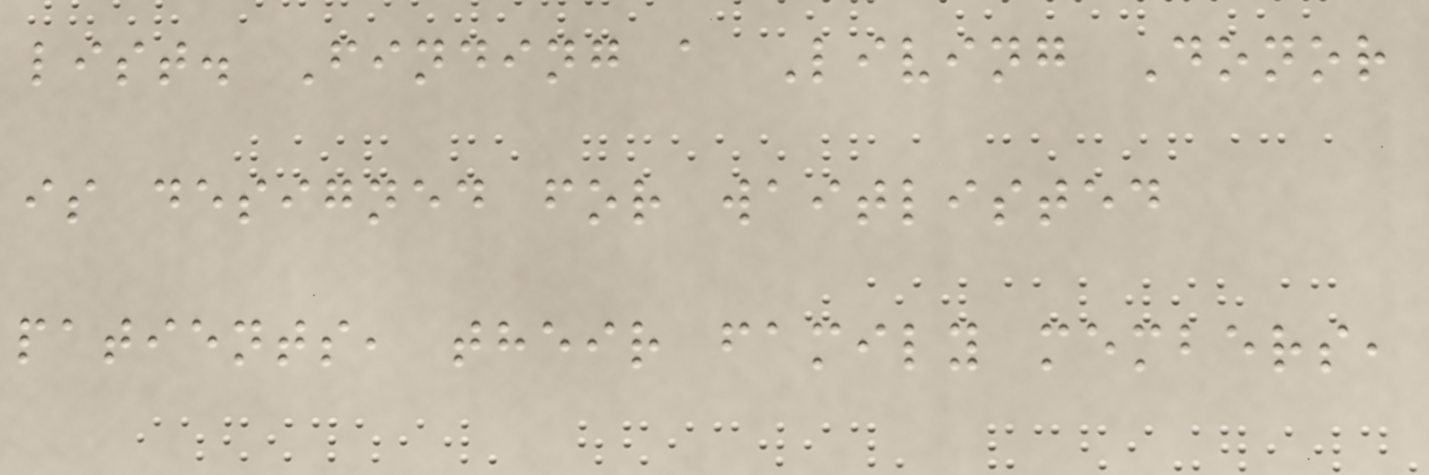list. Finding a Living Donor
is designed for waitlisted
patients, their family members,
